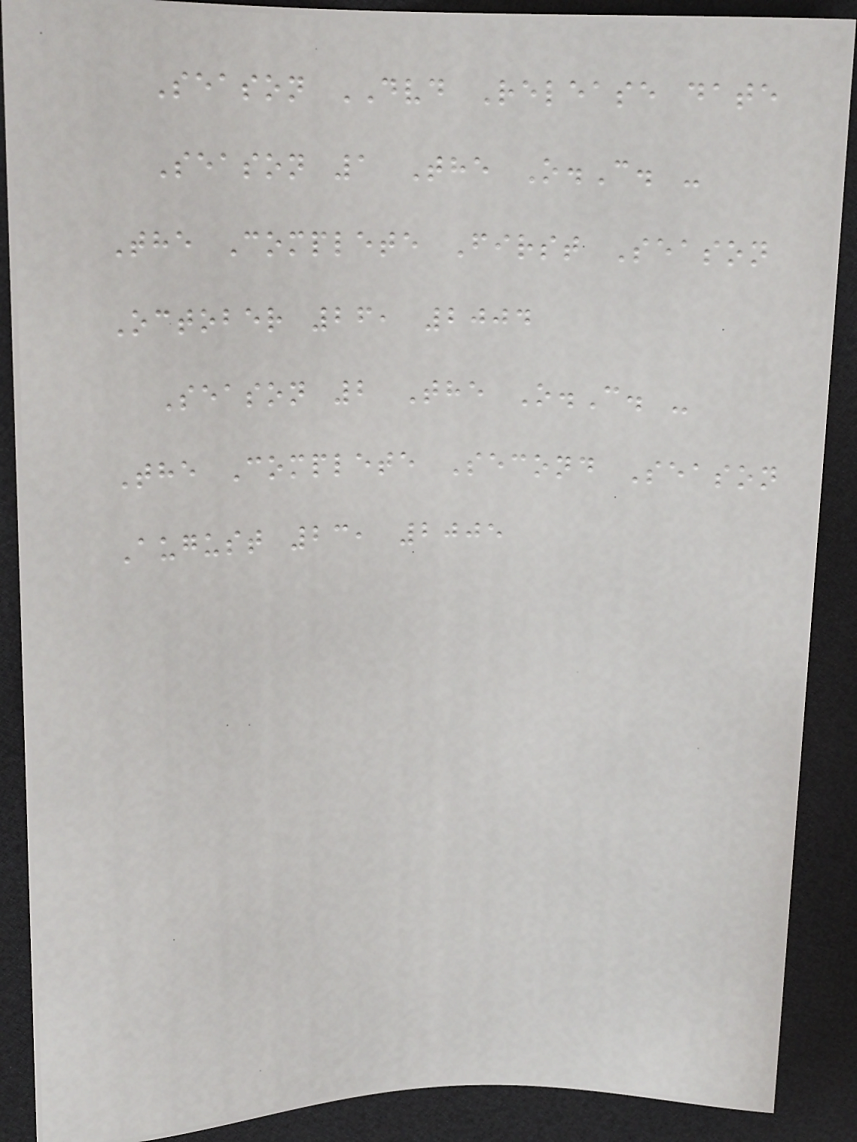Season DVD Release date
Season 1 The O.C. -
The Complete First Season
October 26, 2004
Season 2 The O.C. -
The Complete Second Season
August 23, 2005
